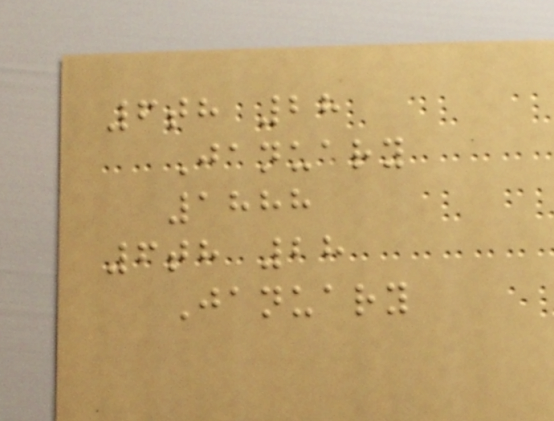6th 28
January
1888
6th 28
January
